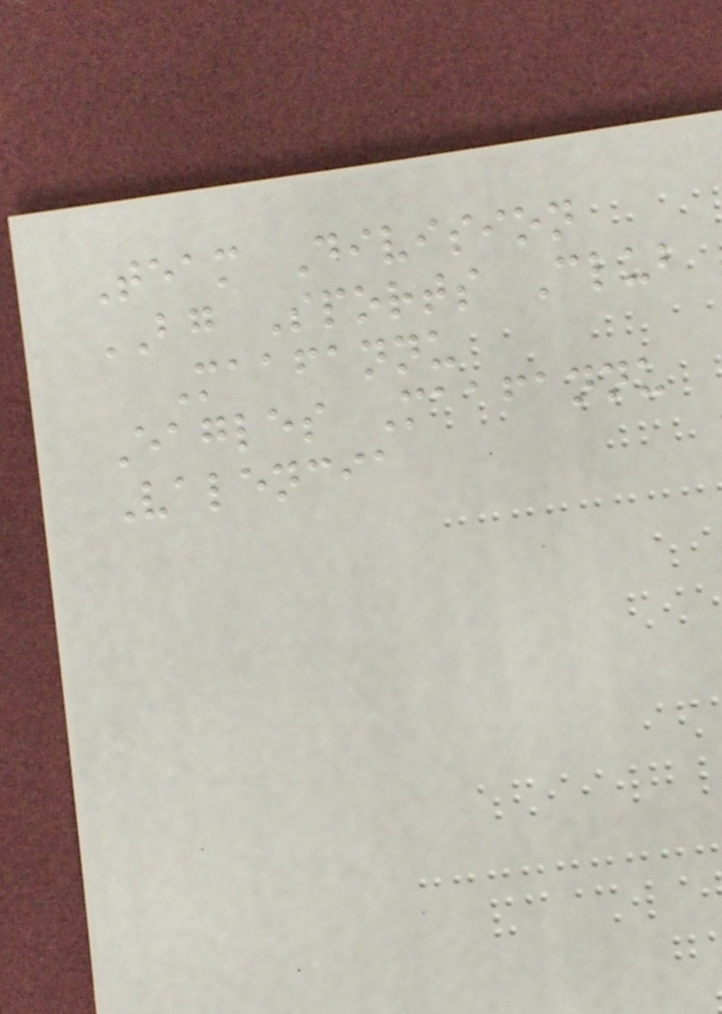Team Division
BG Sports Club
Maafannu
Eagles Maafannu
Valencia
